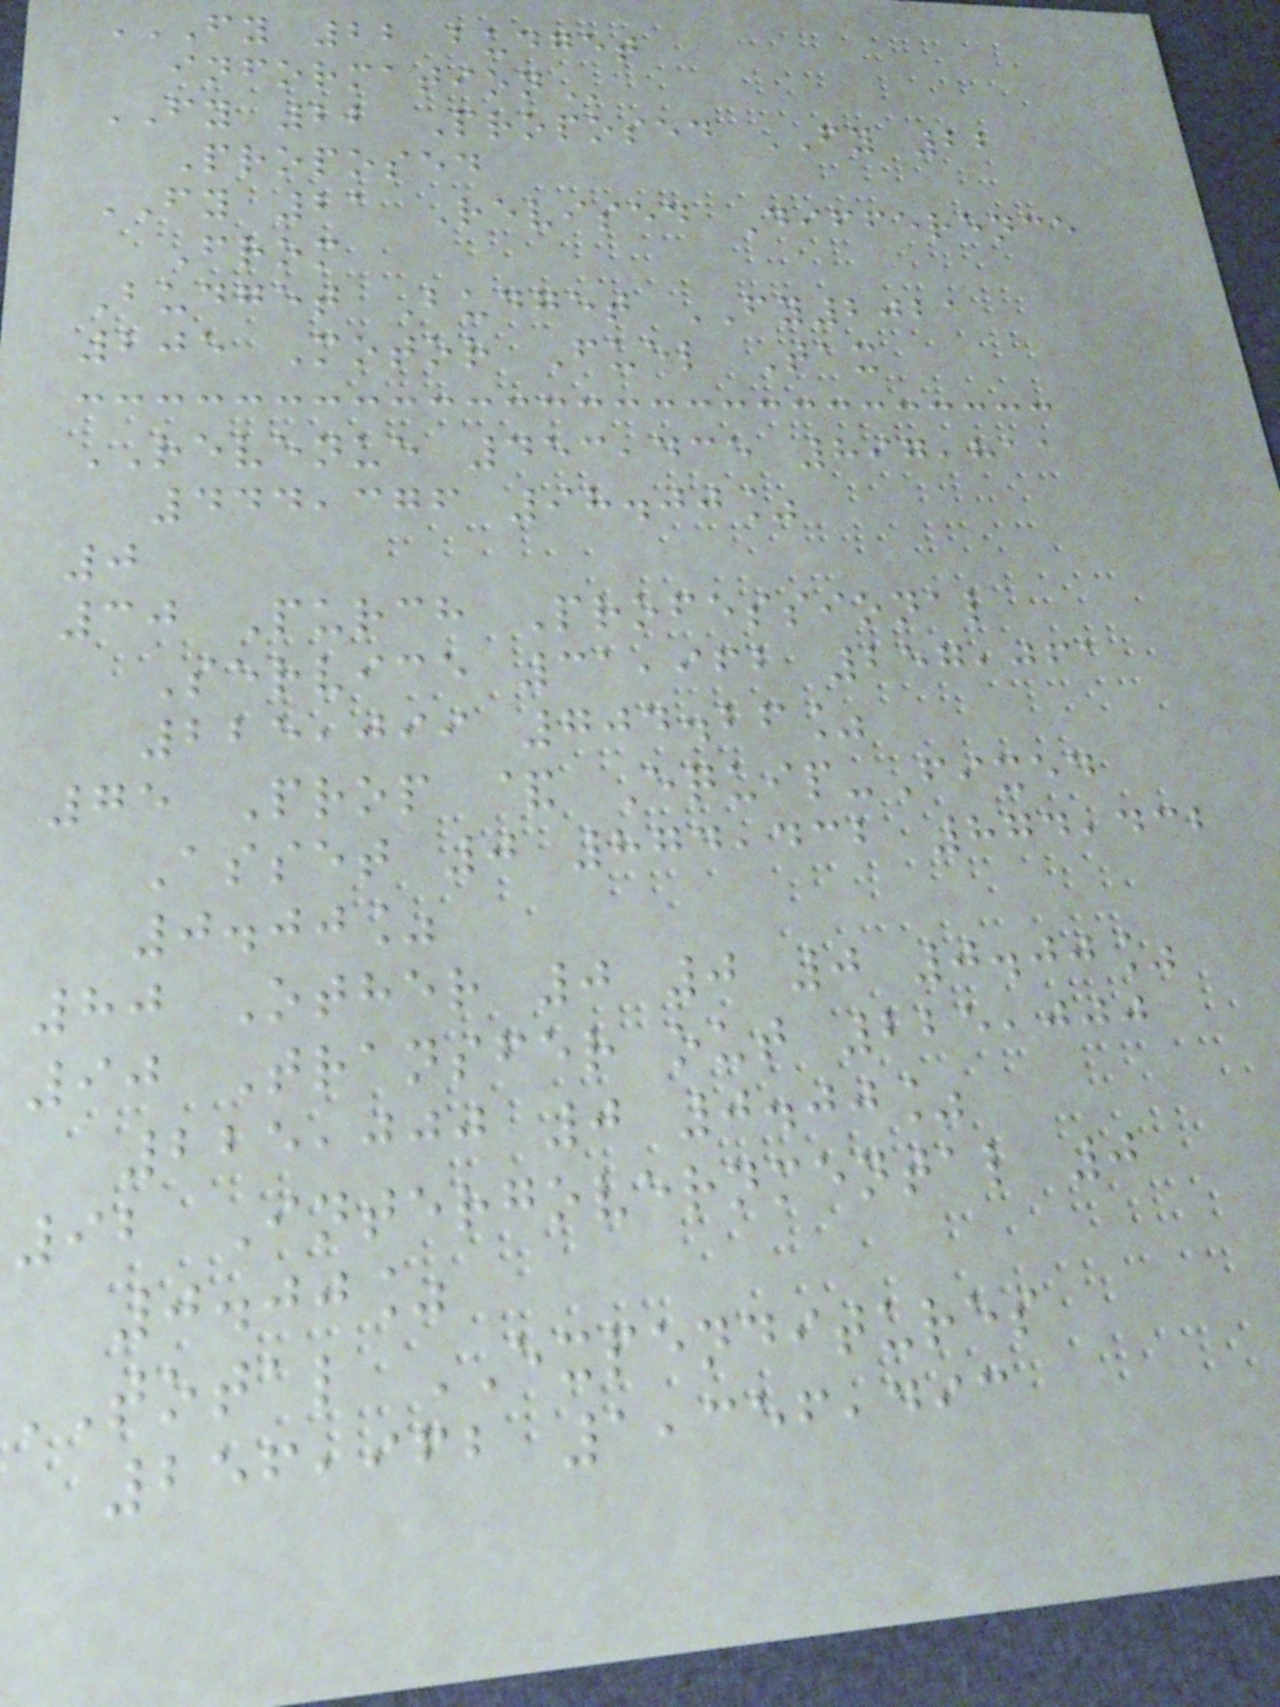FY 22 BUDGET
FY 22 Proposed FY 22
Proposed
FY 21 Revised Difference
From
Budget Budget FY2021
205 Motor Fuel Tax
REVENUE 453,435 897,811
444,376 98.00%
0
30 Purch Professional
Service 31,962 257,061
225,099 704.26%
75 Prop & Equip-Fixed
Asset 0 874,432 874,432
0.00%
80 Other 0 0 0 0.00%
90 Transfer out 225,000
225,000 0 0.00%
92 Intergovernmental 0
0.00%
TOTAL EXPENDITURES
256,962 1,356,493
